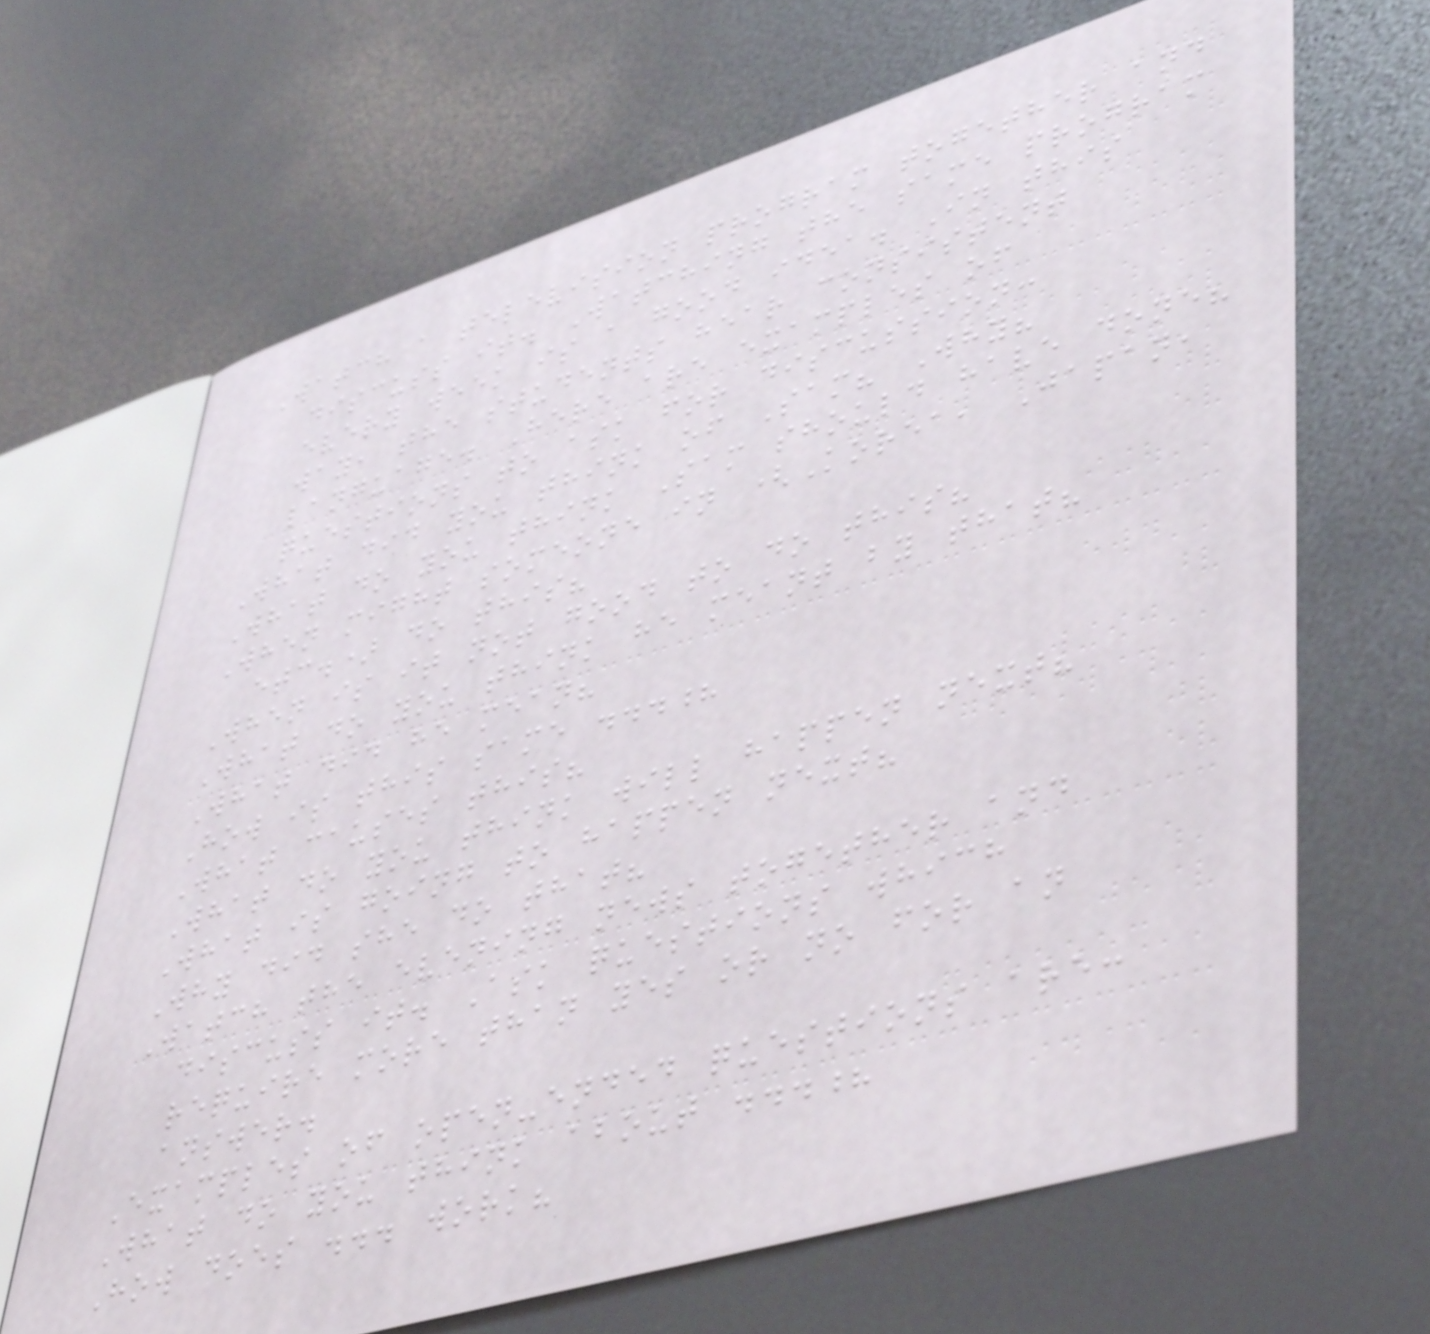Watch a television program together and
discuss it. Watching the same program
every week is a good idea. In this
way, the students hear consistent
language. Here are examples of
questions to ask for discussion:
What did you think of Sam? Why?
What do you think Sam should have done?
When might someone in (Korea, Japan,
etc.) do this?
When is it not good to do this?
What do you think he meant by that?
What did he mean?
How is this same ...?
What causes this?
What do you think will happen next?
What is going to happen next?
Why did she do that?
Watch the evening news together and
discuss it. Ask questions which
require more than yes or no for an
answer.
Examples of open-ended questions are:
What do you think about ...?
How does ... work?
